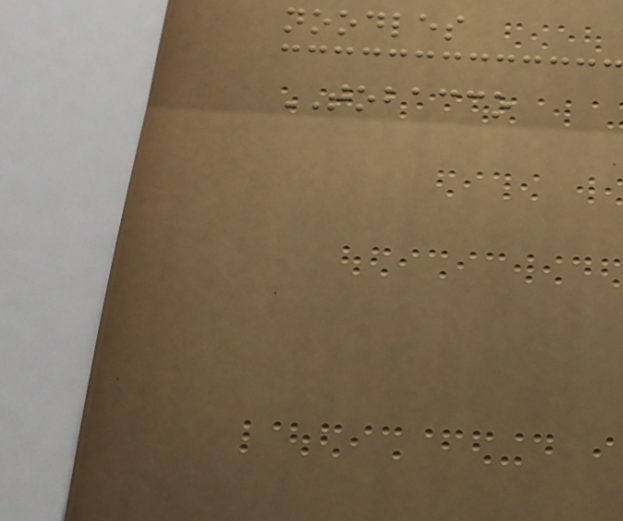noodles
TOBACCO
